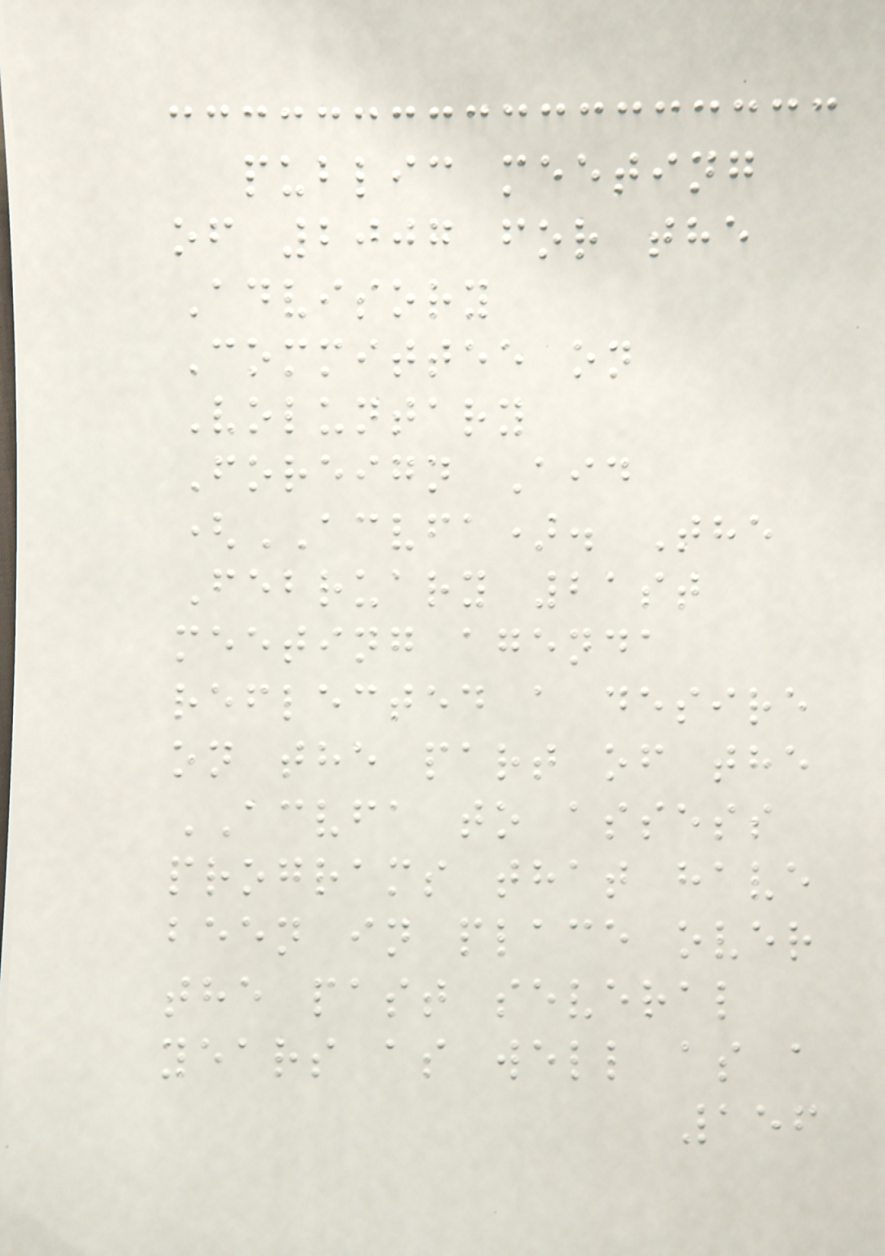public meeting
of 2007 for the
Advisory
Committee on
Voluntary
Foreign Aid
(ACVFA). The
February 21st
meeting agenda
reflected a desire
on the part of the
ACVFA to assess
programs that have
been in place over
the past several
years as well as a
156
